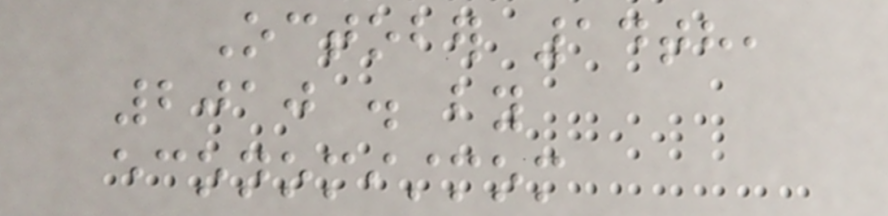October 14th,
2010 . by
economistmom
